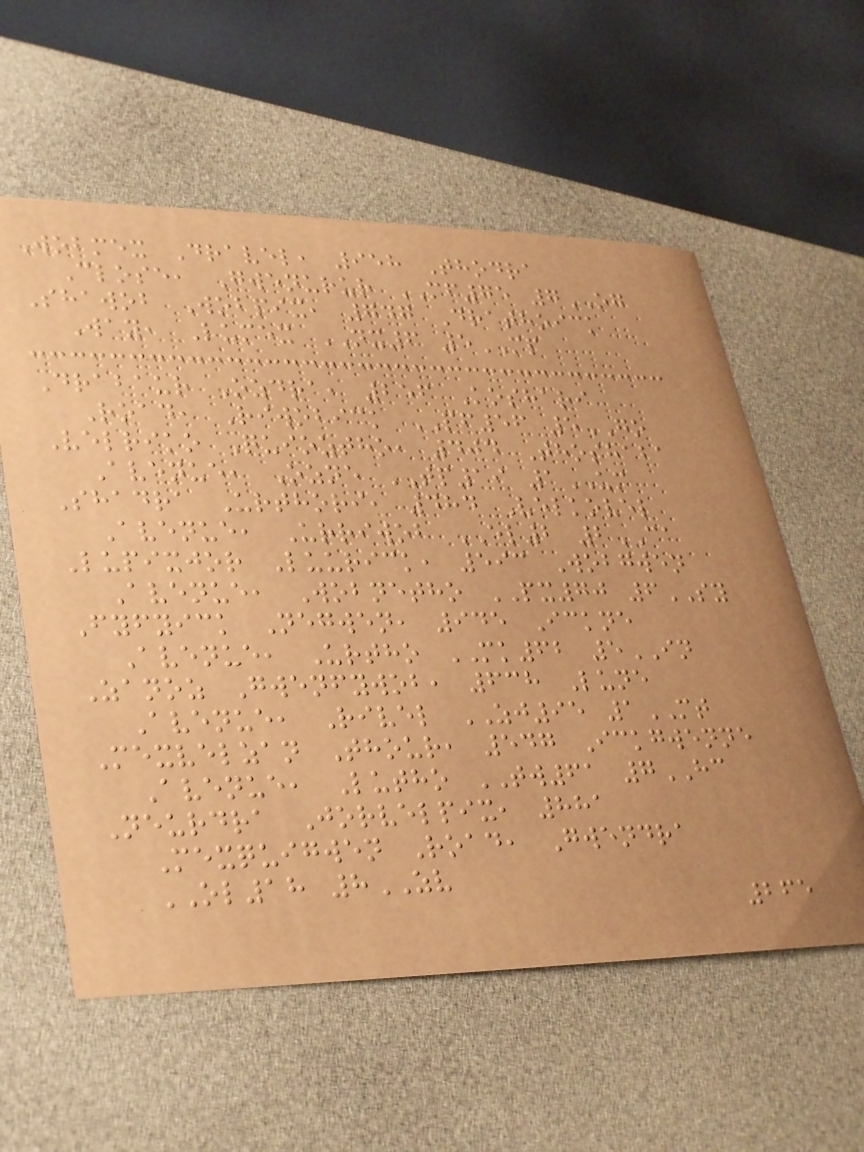Wobmex Dravel, 958 Thodra
Close, Gwenurur MF75 7OG
Shawob Wobpix, 747 Drathoick
Way, Lumex NX6 5MP
Drabaur Ozdra, 256 Koshari
Road, Riwobick PF56 5GO
Velriko Quioztho, 404 Thoshaba
Avenue, Ozne TP19 1UM
Shadra Urthori, 484 Velkovel
Avenue, Urriwob EL2 2CA
Lupixjor Luurick, 593 Wobgwen
Avenue, Wobnetho PX70 6SY
Fyfyick Negwen, 945 Ickne
Avenue, Urtho MK62 5IN
Zanoz Gwenfywob, 638 Lune
Avenue, Rivel ZJ95 1MT
Mexvelzan Thour, 547 Ickgwenne
Avenue, Lutho TW61 7HC
Neurdra Jorvelpix, 881
Mexquigwen Road, Gwendra
OL18 8ZV
265
